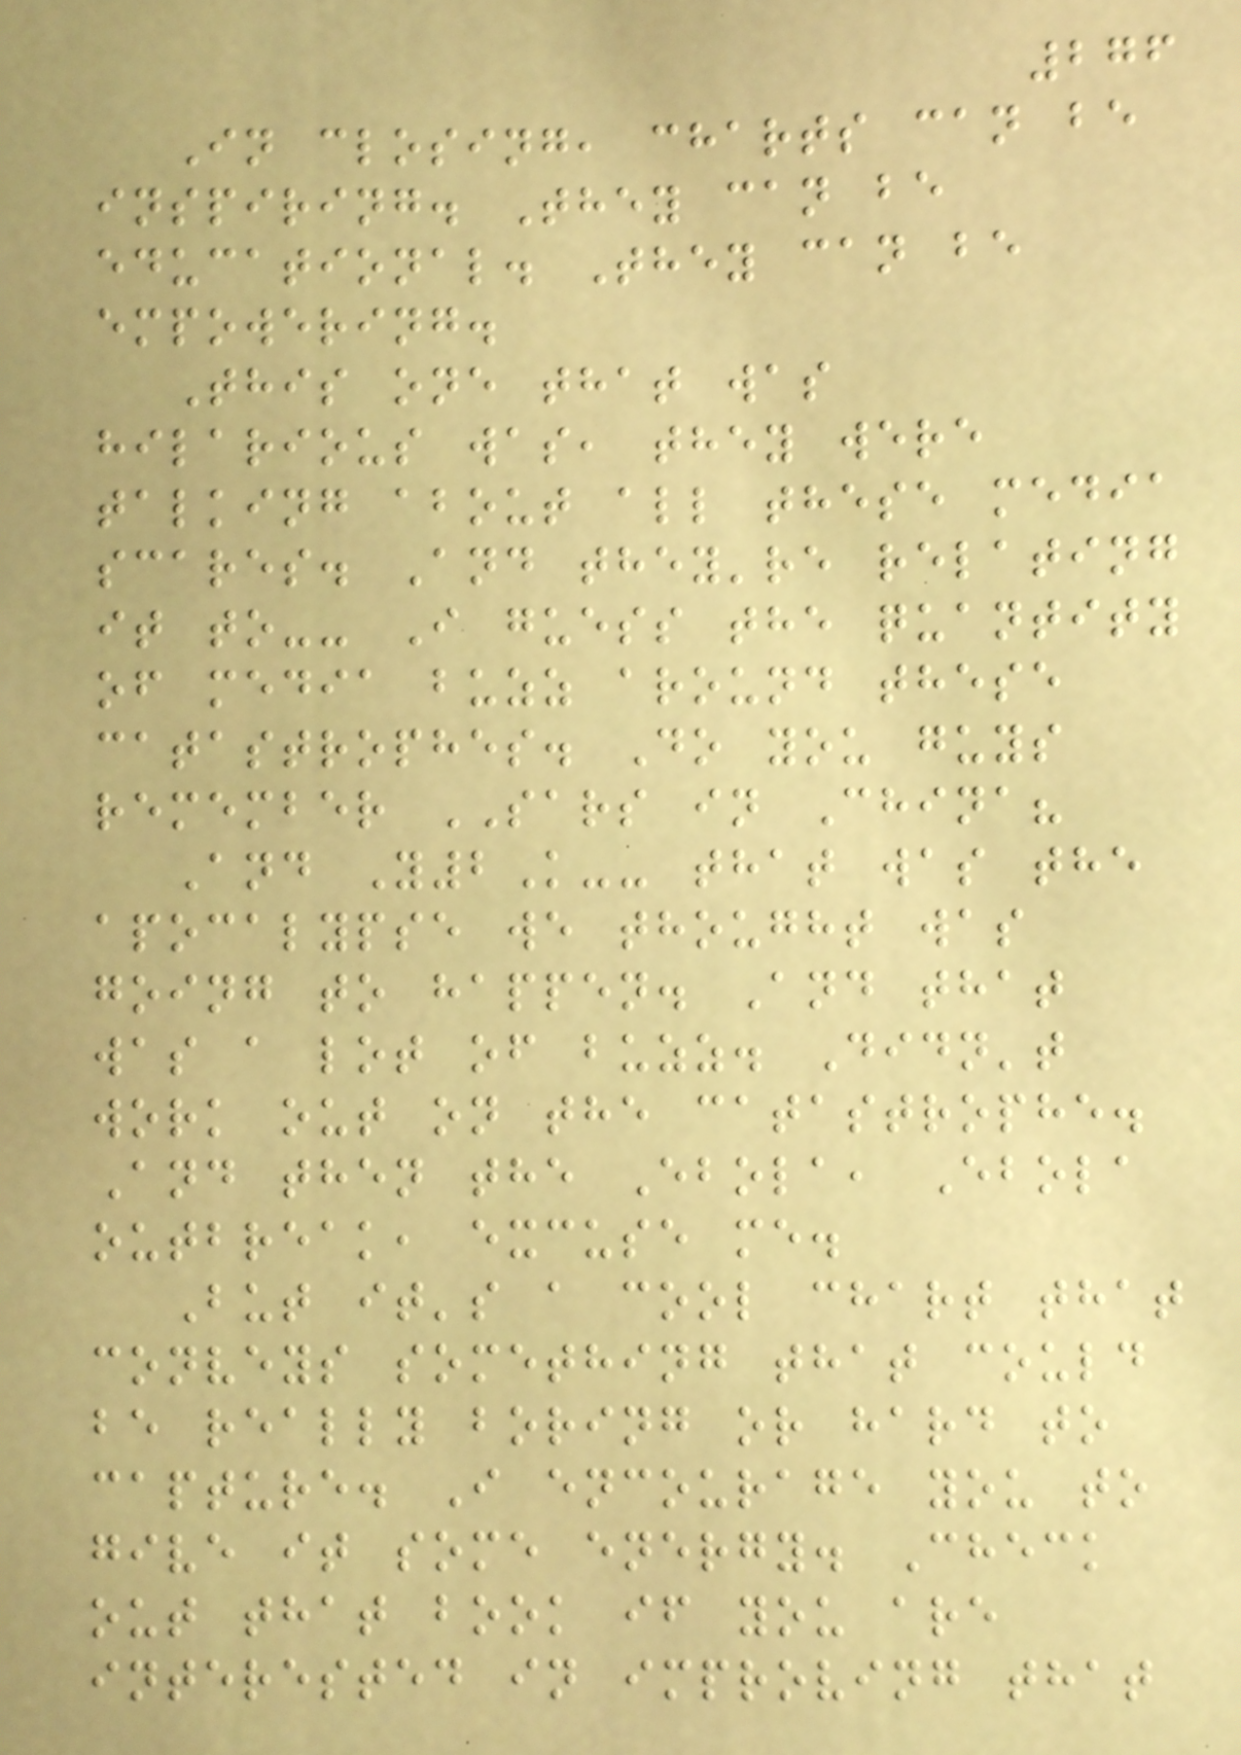276
In closing, charts can be
inspiring. They can be
educational. They can be
empowering.
This one that was
hilarious was, they were
talking about all these media
scares. And they're relating
it to-- I guess the quantity
of media buzz around these
catastrophes. Do you guys
remember SARS in China?
And Y2K-- that was the
apocalypse we thought was
going to happen. And that
was a lot of buzz. Didn't
work out on the catastrophe.
And then the Ebola, Ebola
outbreak, excuse me.
But it's a cool chart that
conveys something that could
be really boring or hard to
capture. I encourage you to
give it some energy. Check
out that book if you are
interested in improving that
